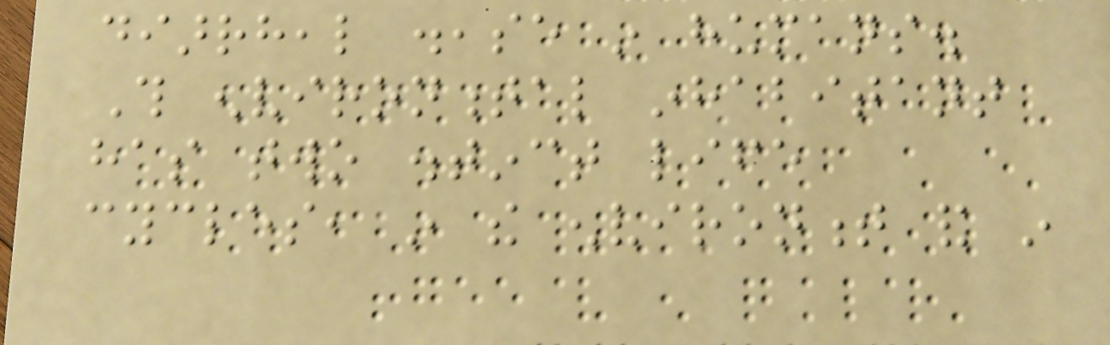diarrheal disease in humans.
This environmental inhabitant
has two distinct life
cycles, in the environment and in
